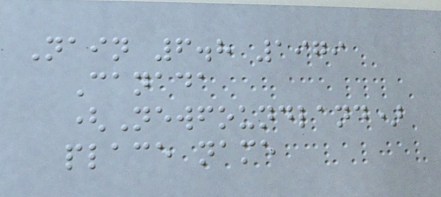Nain 6.8 1979
Canada
(Newfoundland)
place name
